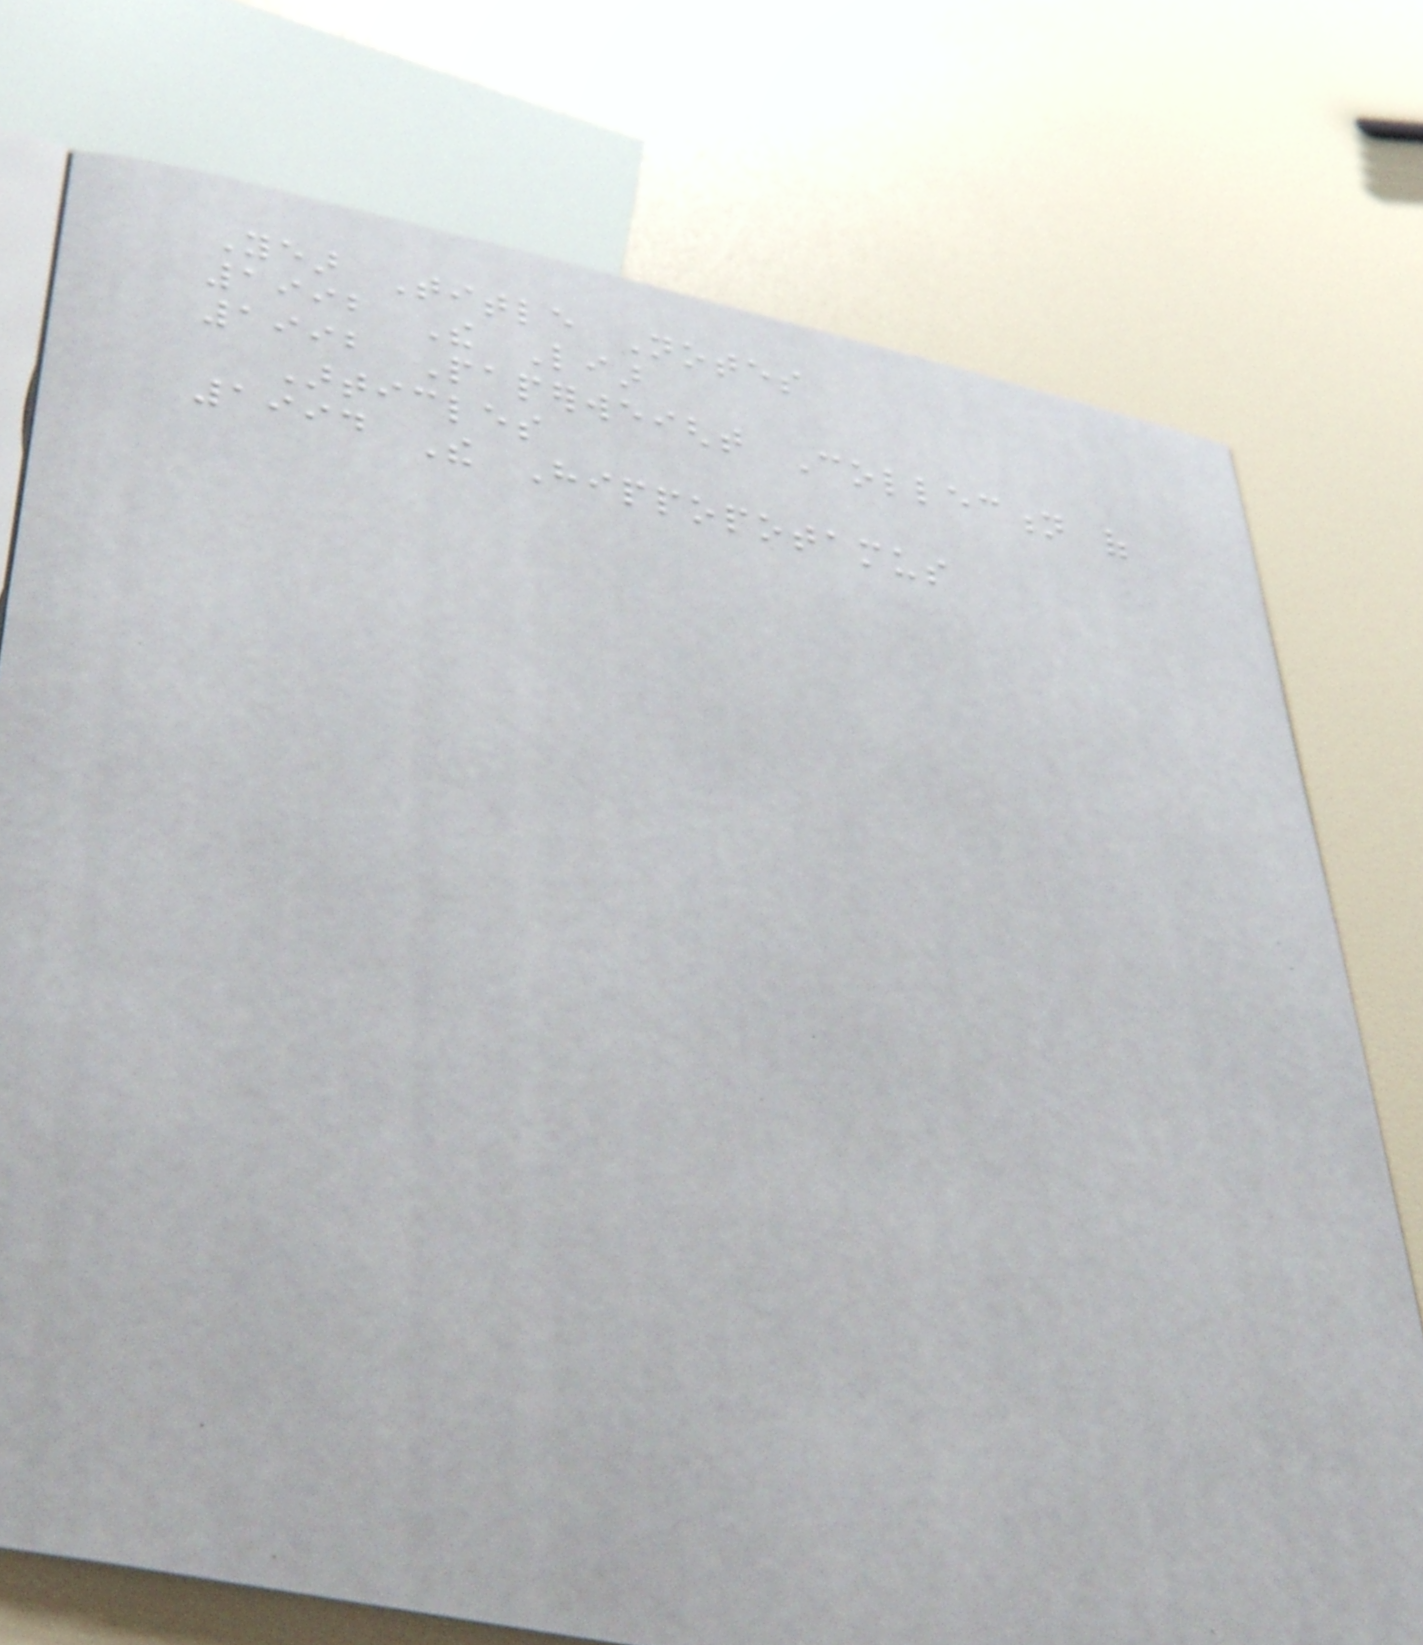Year Title Notes
1992 The Liar
1992 Paperweight Collection of
Articles
1994 The Hippopotamus
